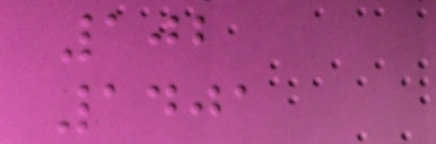102
1401
